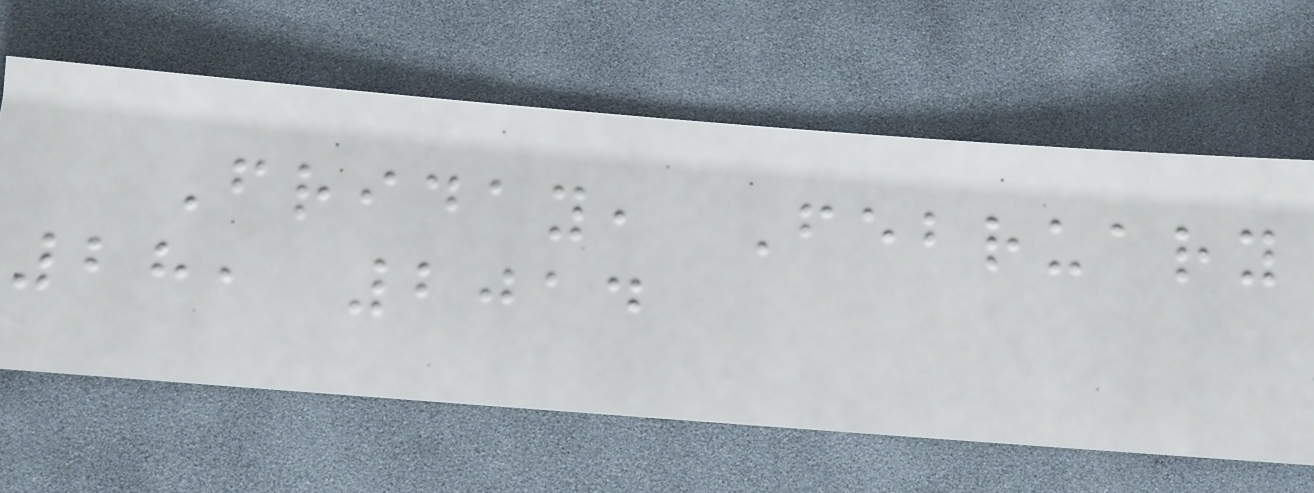Friday, February
28, 2014
